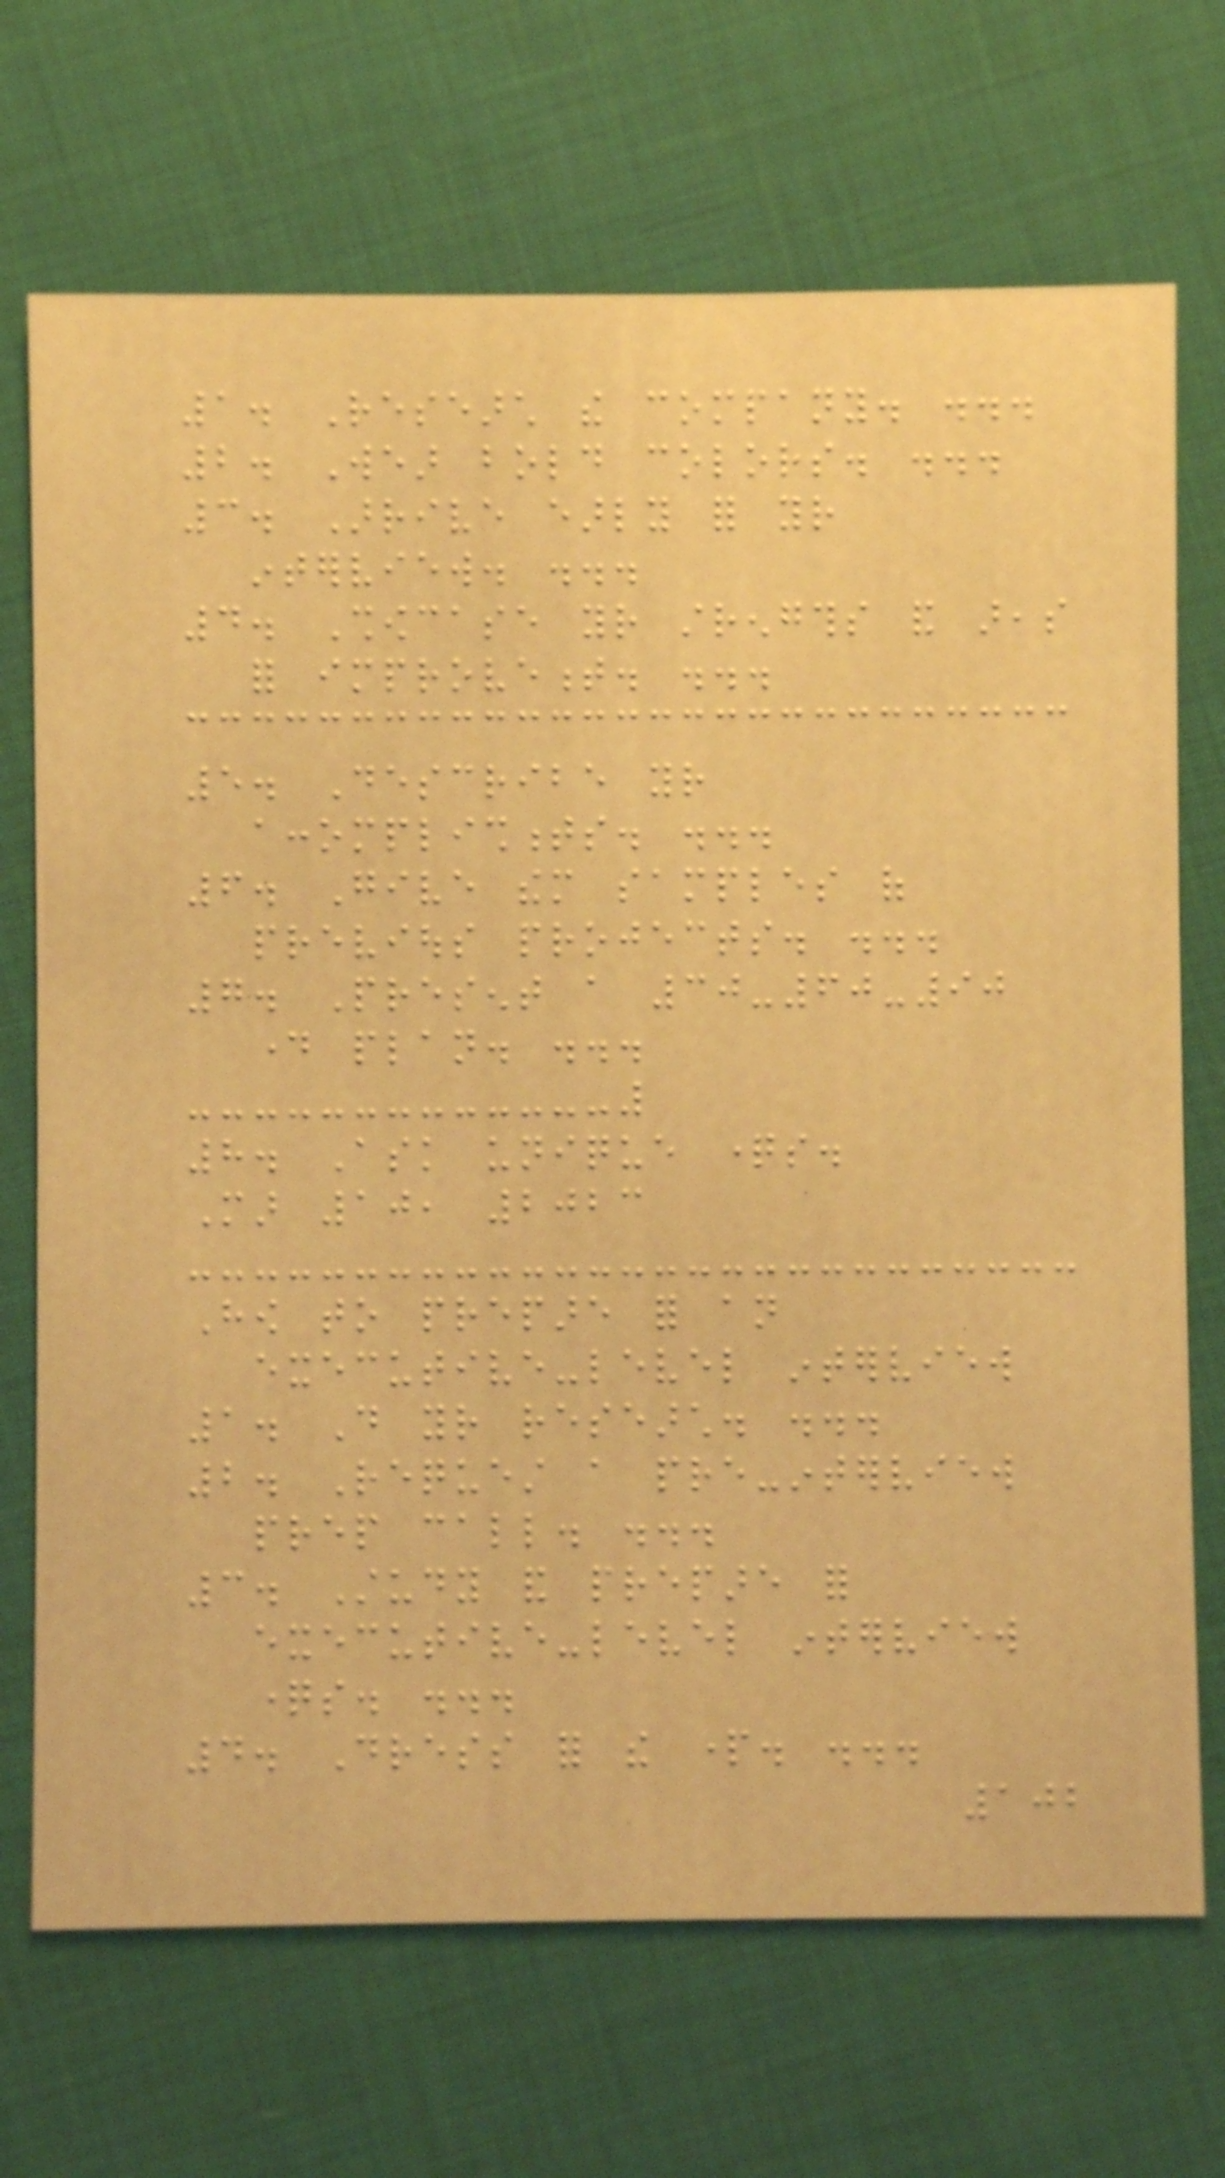1. Research the company. ...
2. Wear bold colors. ...
3. Arrive early for your
interview. ...
4. Showcase your strengths and areas
for improvement. ...
5. Describe your
accomplishments. ...
6. Give them samples of
previous projects. ...
7. Present a 30-60-90
day plan. ...
8. Ask unique questions.
Mar 10, 2023
How to prepare for an
executive-level interview
1. Do your research. ...
2. Request a pre-interview
prep call. ...
3. Study and prepare for
executive-level interview
questions. ...
4. Dress for the part. ...
102
